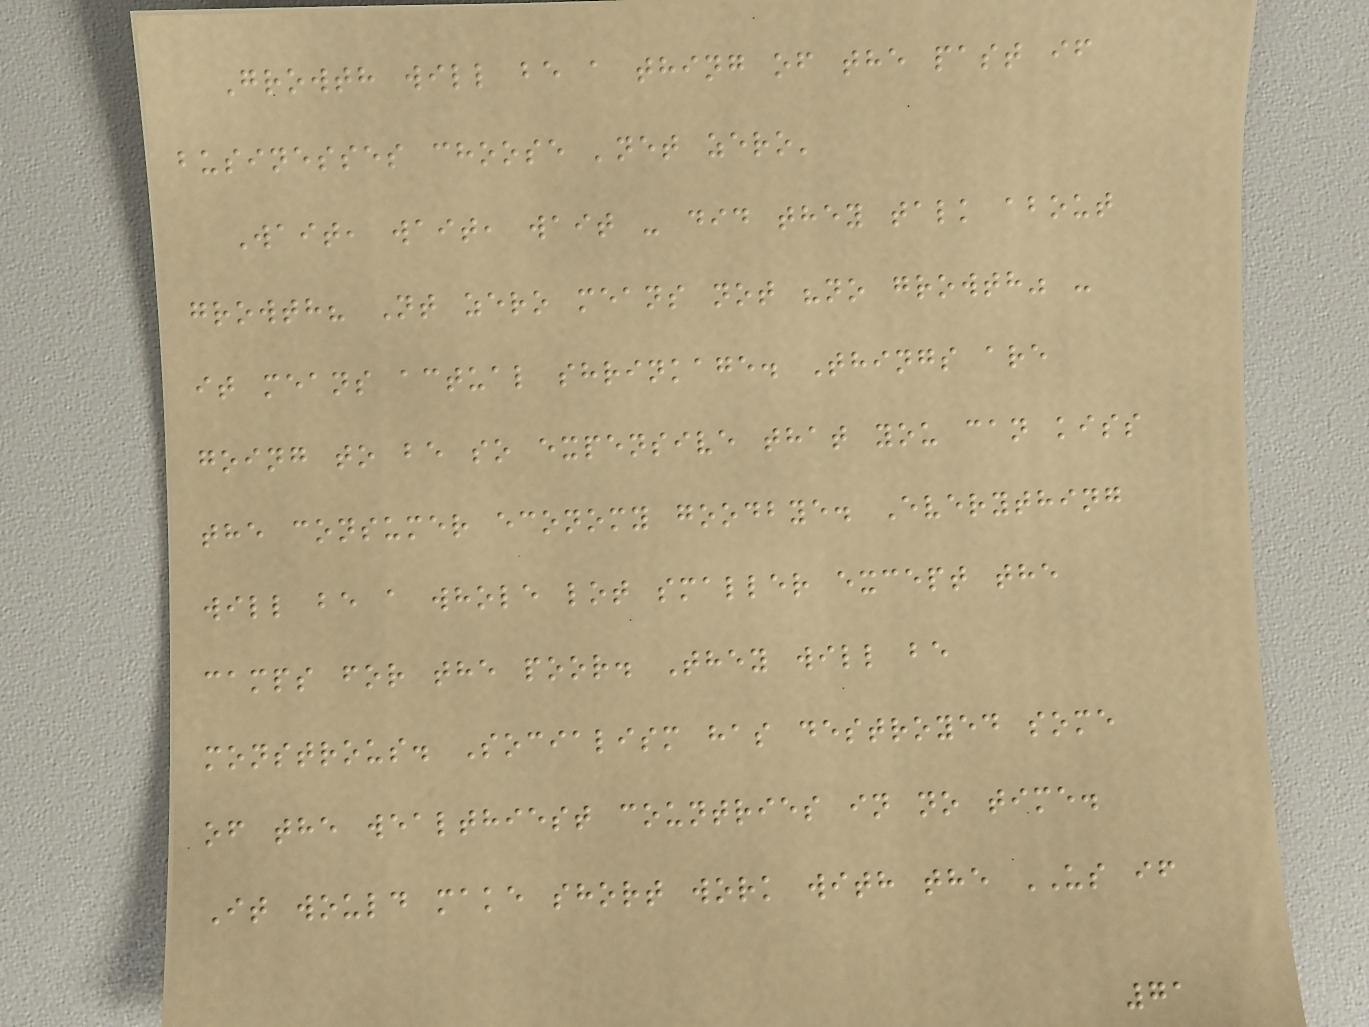Growth will be a thing of the past if
businesses choose 'net zero'
Wait, wait, wait - did they talk about
growth? Nt zero means not "no growth" -
it means actual shrinkage. Things are
going to be so expensive that you can kiss
the consumer economy goodbye. Everything
will be a whole lot smaller except the
camps for the poor. They will be
monstrous. Socialism has destroyed some
of the wealthiest countries in no time.
It would make short work with the US if
71
